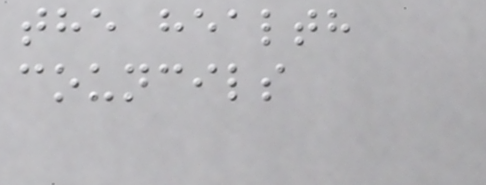the health
councils
